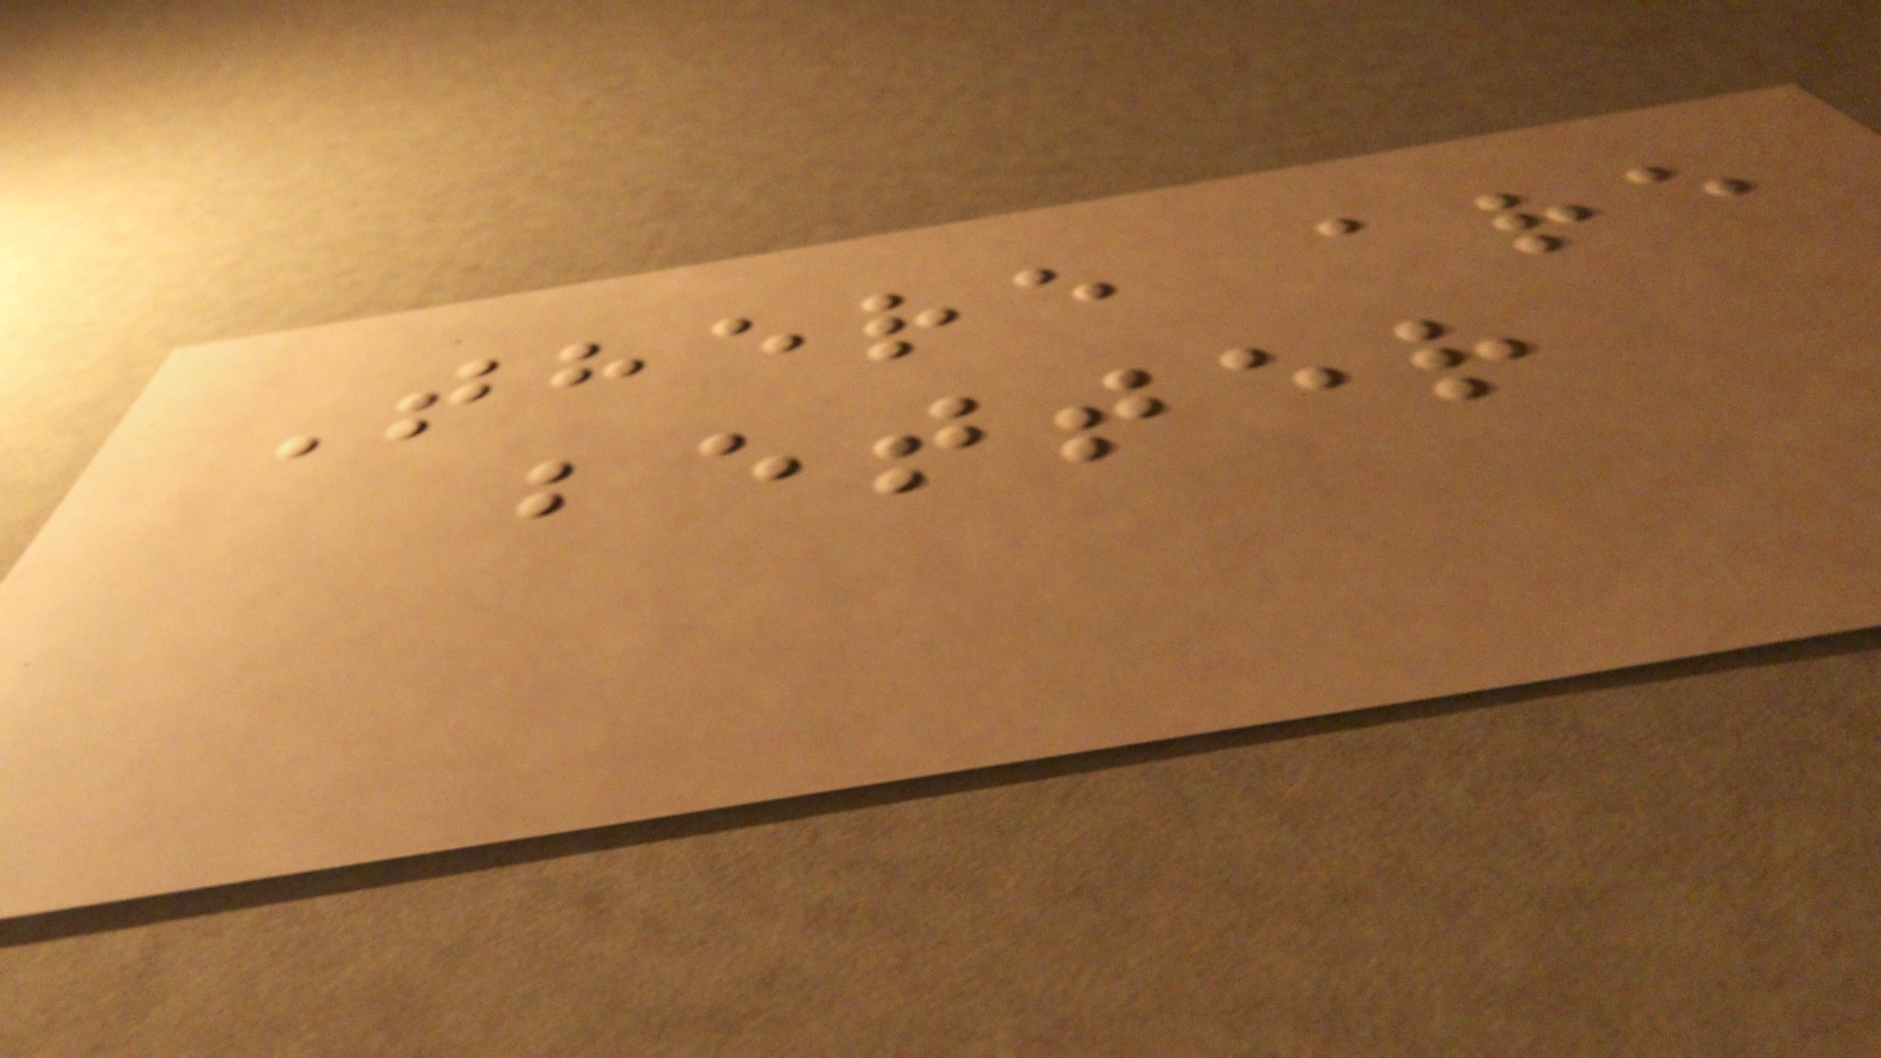There are
better
